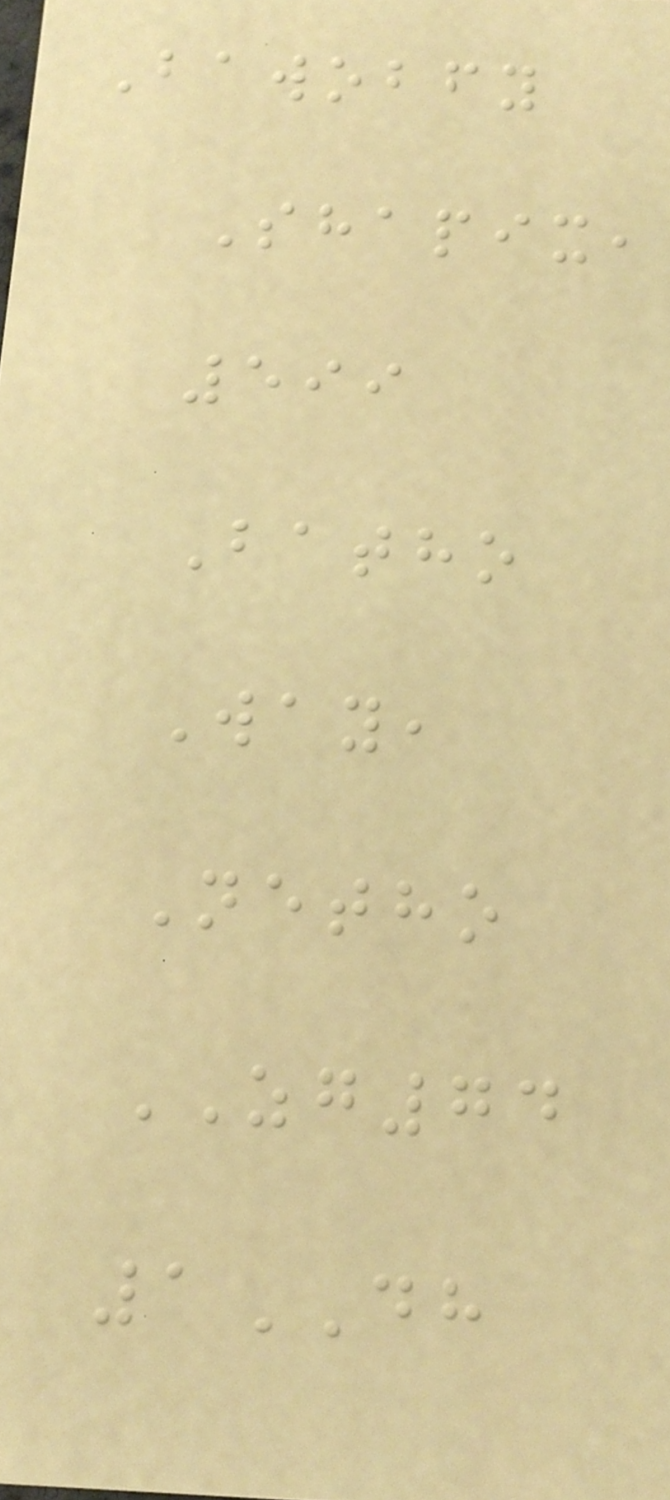Bawobfy
Shapix,
599
Batho
Way,
Netho
ZG74
1DH
